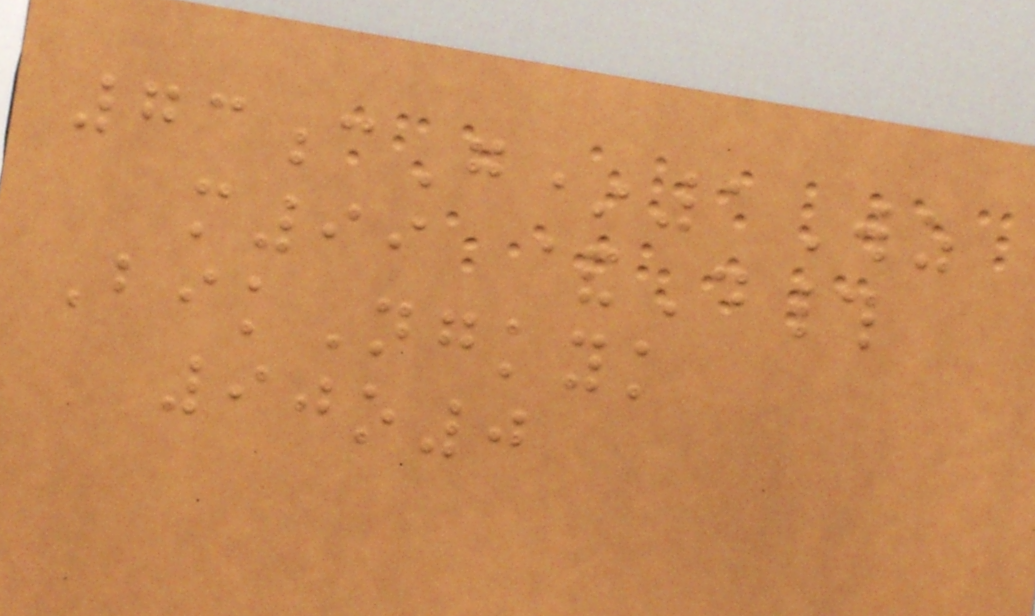73cG*1Wz
m99 &D#
BikNgkyk
90o0
